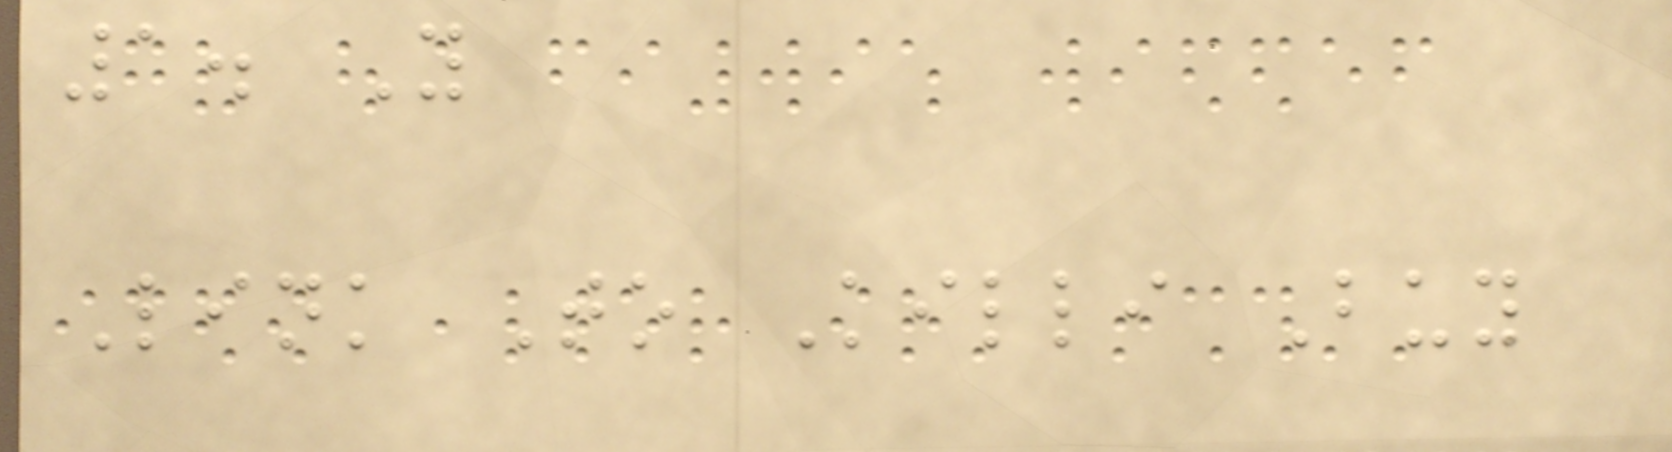1. Y
Link To Killi Buy
